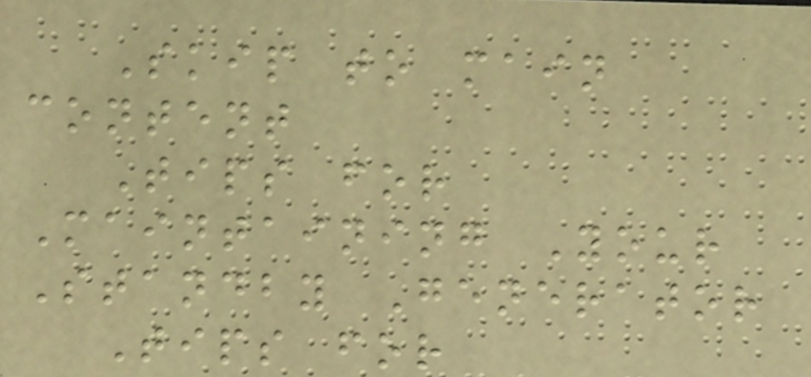Skip to main
content
Tips for
Maintaining Your
Standby Generator
Tips for
